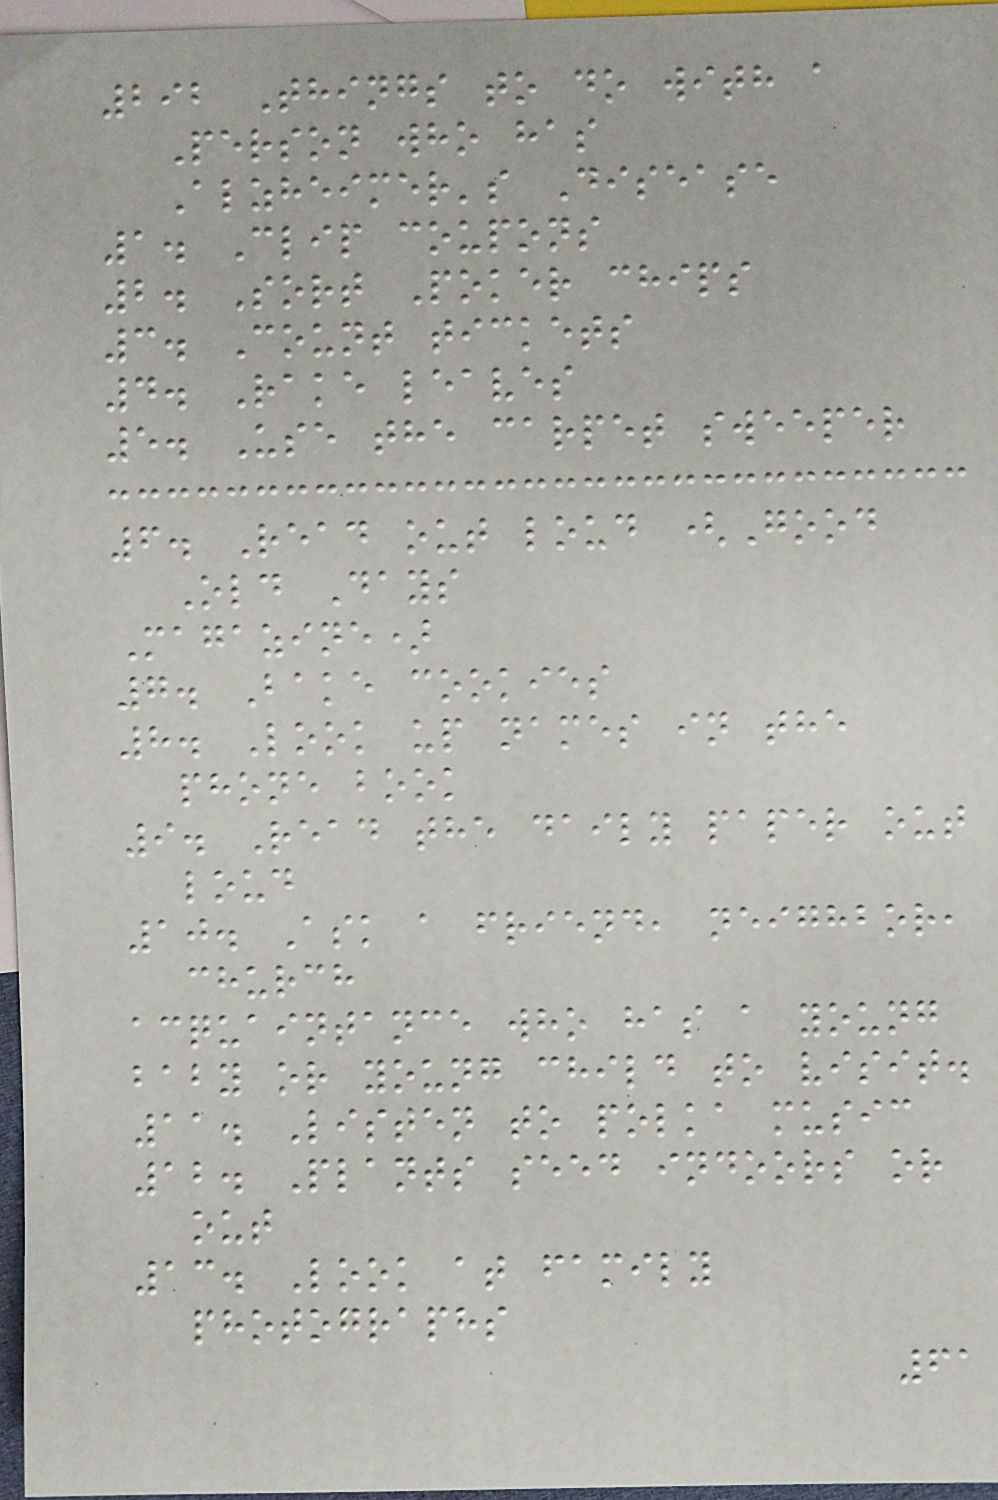292 Things to do with a
Person who has
Alzheimer's Disease
1. Clip coupons
2. Sort Poker chips
3. Count tickets
4. Rake leaves
5. Use the carpet sweeper
6. Read out loud (Good
Old Days
Magazine)
7. Bake cookies
8. Look up names in the
phone book
9. Read the daily paper out
loud
10. Ask a friend, neighbor,
church
acquaintance who has a young
baby or young child to visit.
11. Listen to polka music
12. Plants seed indoors or
out
13. Look at family
photographs
61
